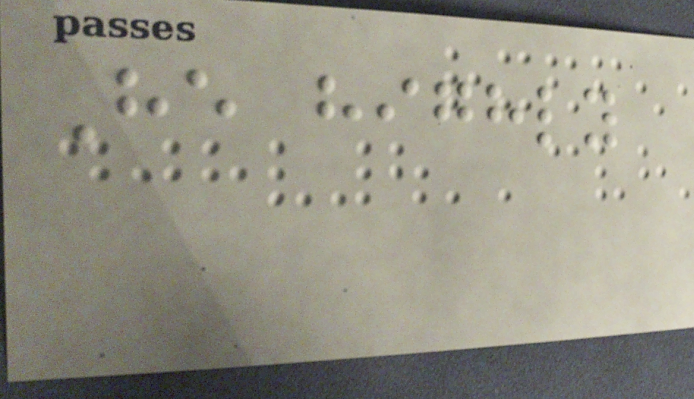He highly
